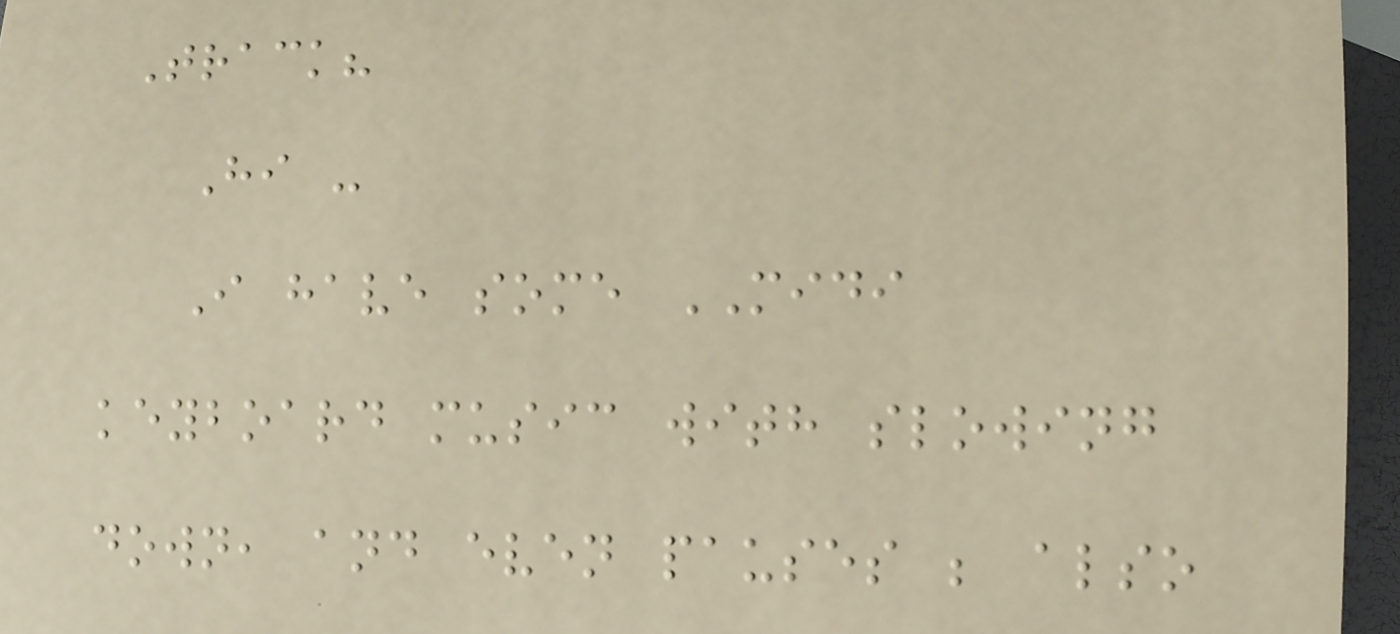Track?
Hi -
I have some MIDI
keyboard music with slowing
down, and even pauses ; also
